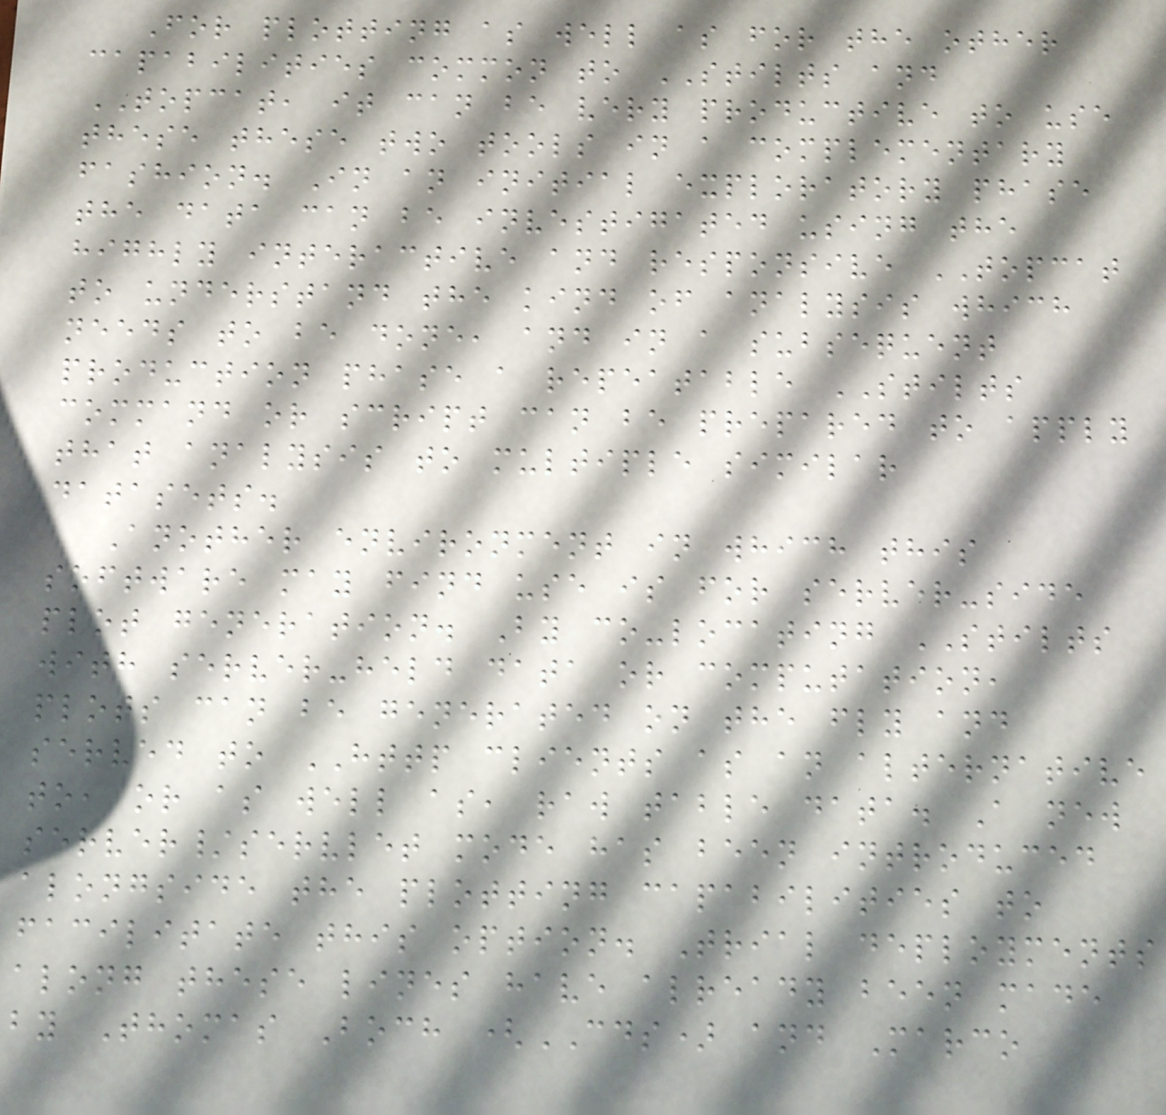For plotting as well as for the other
capabilities common to STILTS and
TOPCAT, it can be very productive to use
these these two tools in a complementary
fashion. In an initial exploratory phase
the data can be investigated using the
highly interactive and responsive TOPCAT
to understand the kind of analysis which
needs to be done, and in a subsequent
production phase a repeatable STILTS
command or script can be prepared to apply
that analysis to multiple similar
datasets.
Another environment in which this
software may find use is for server-side
plot generation. By co-locating STILTS
with server-held data or computation,
plots can be generated on the fly and
served to HTTP clients as an alternative
to, or as well as, raw table data. A new
server/servlet mode has been introduced
alongside the plotting capabilities to
facilitate this option. Trial deployments
along these lines have already been made
by Thomas Boch (CDS) and Marco
